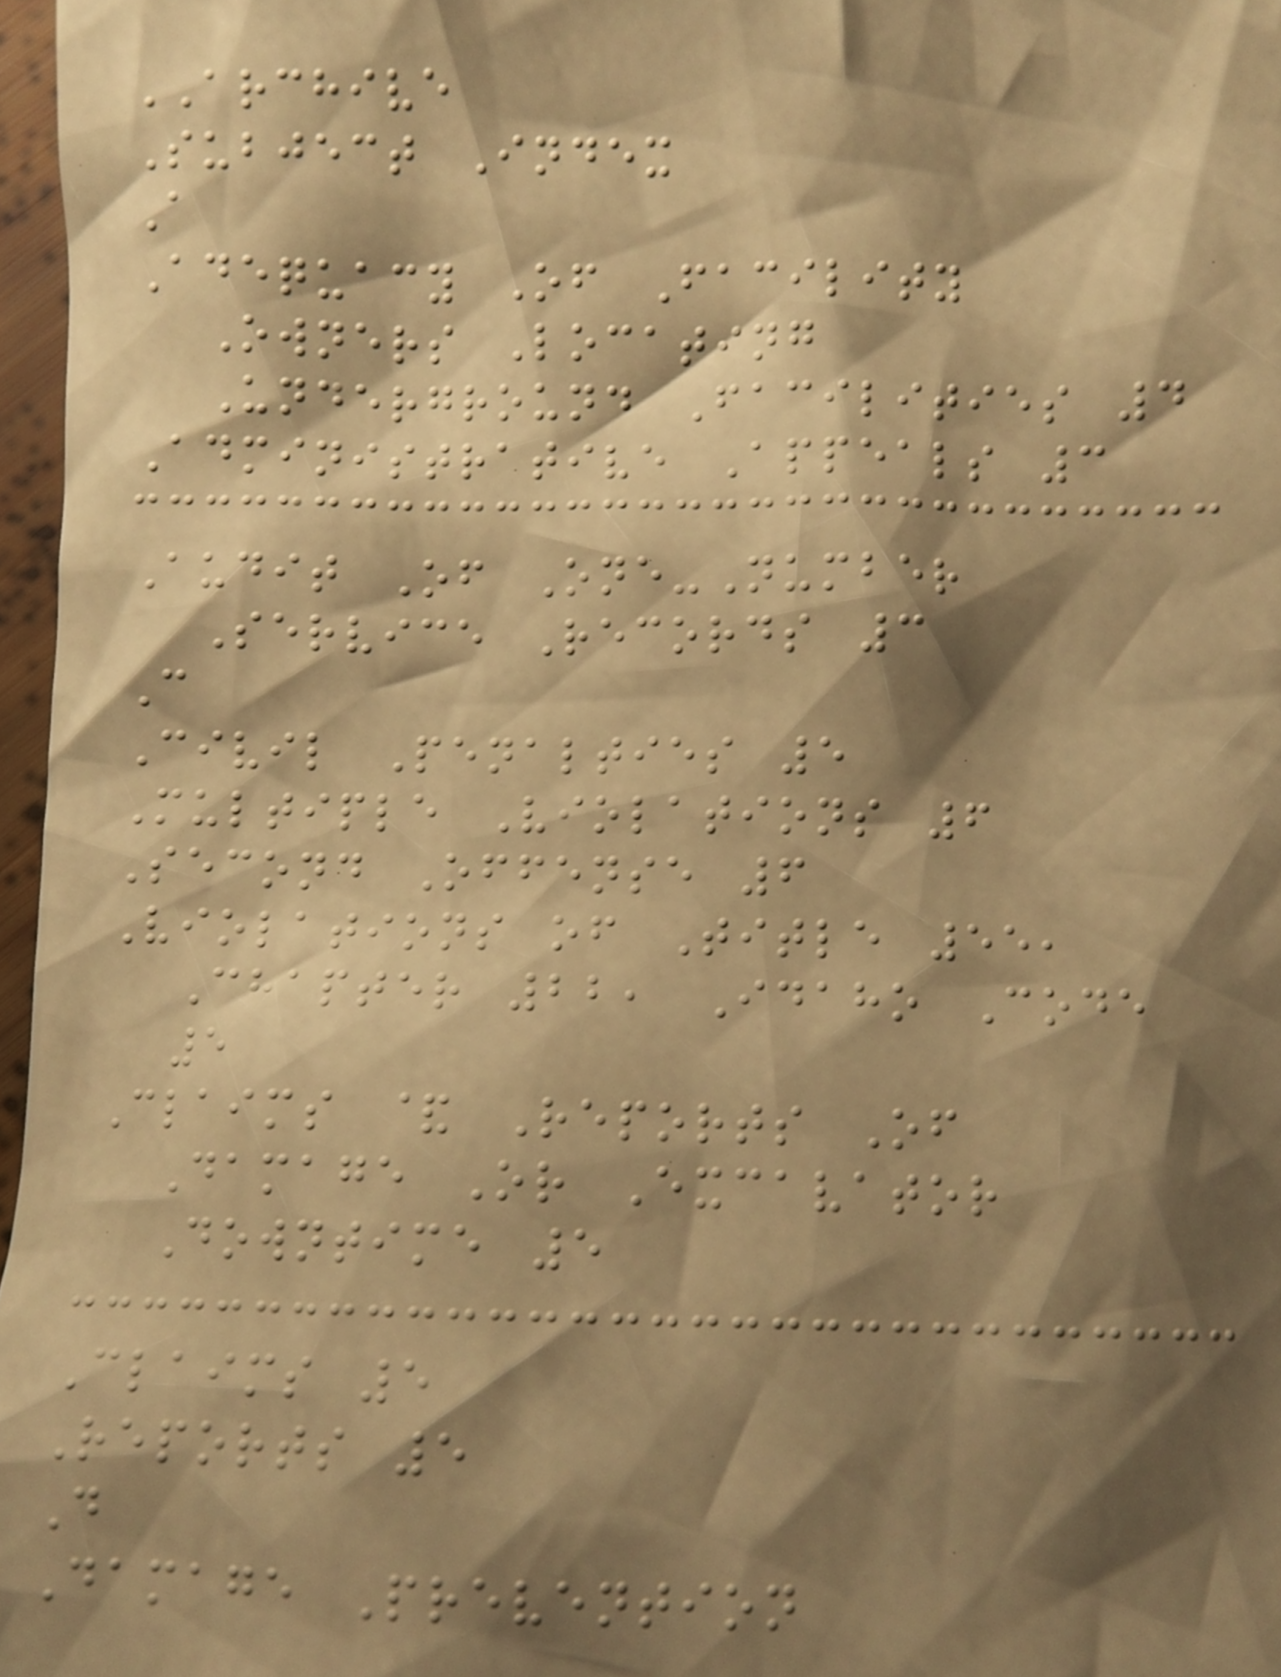ARCHIVE
Subject Index
A
Adequacy Of Facility
Owners Locating
Underground Facilities 4
Administrative Appeals 3
Audit Of One-Number
Service Records 3
C
Civil Penalties 5
Multiple Violations 6
Second Offense 6
Violations of Title 55,
Chapter 22, Idaho Code
5
Claims & Reports Of
Damage Or Excavator
Downtime 5
Claims 5
Reports 5
D
Damage Prevention
